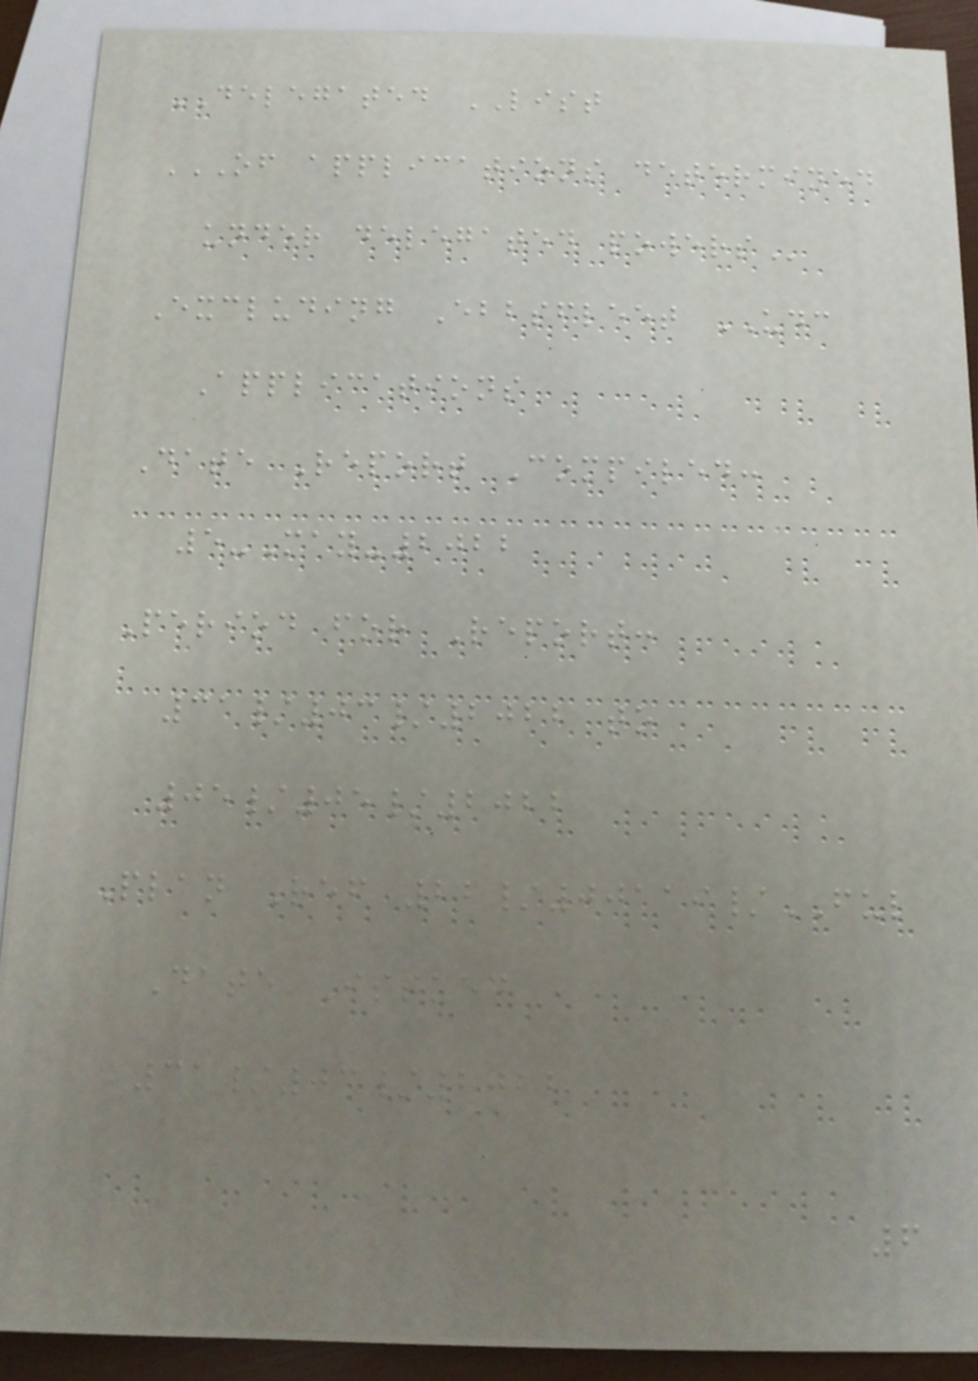DELEGATED LIST
OF APPLICATIONS DETERMINED
UNDER DELEGATED POWERS
Excluding Ebbsfleet UDC
Applications
Date Report Compiled:
5-May-2022
Period for Report:
31/03/2022 to
05/05/2022
Plan Ref 22/00119/FUL
Date Issued
31/03/2022
6
